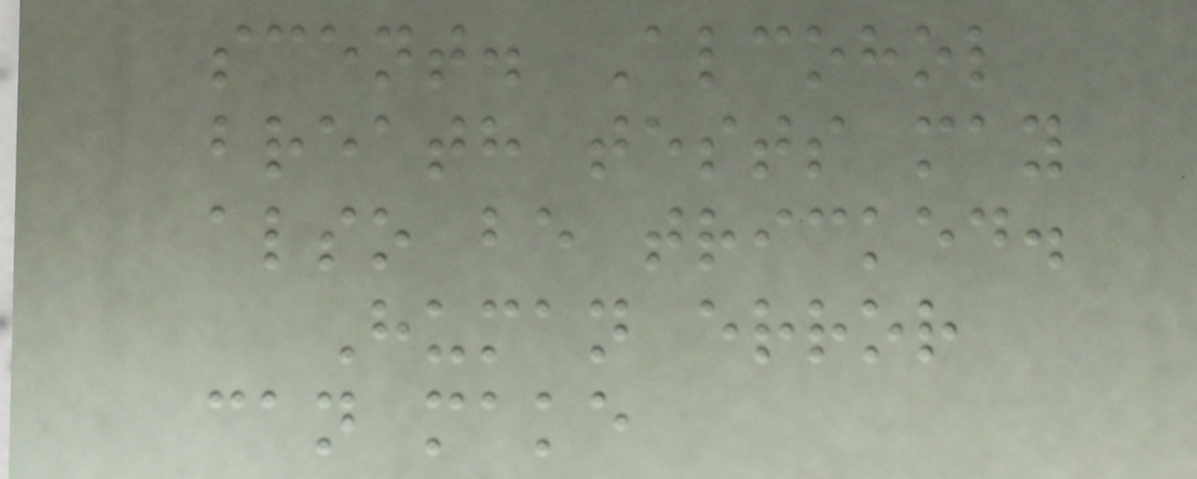scent. Alcohol
breath tests may
also be tricked.
Human error
can make
